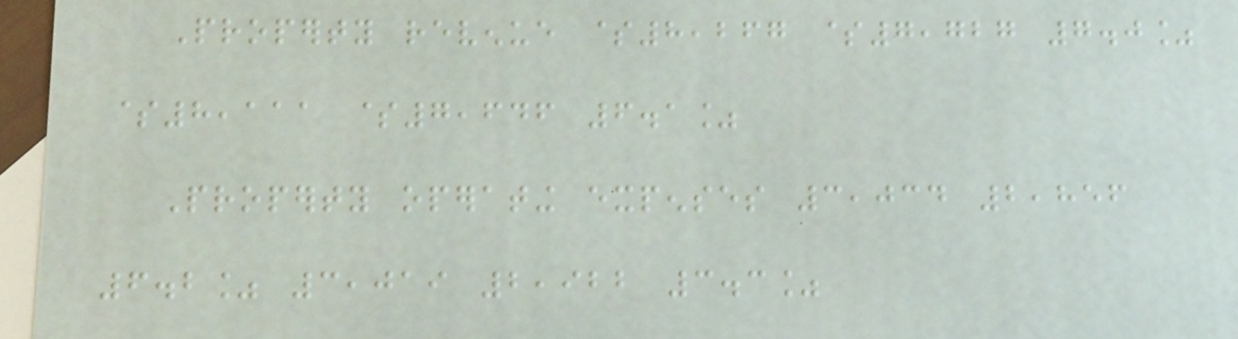Property revenue $8,267 $7,727 7.0%
$8,111 $7,646 6.1%
Property operating expenses 3,034 2,856
6.2% 3,019 2,922 3.3%
